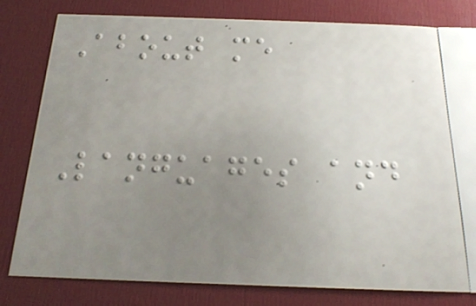About me
Languages and
